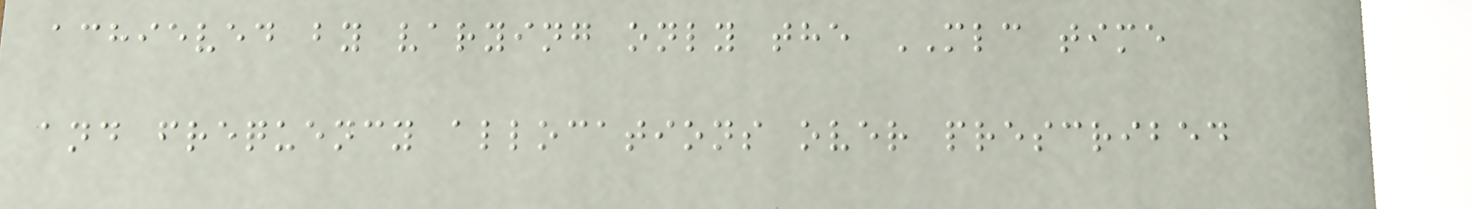achieved by varying only the MLC time
and frequency allocations over prescribed
